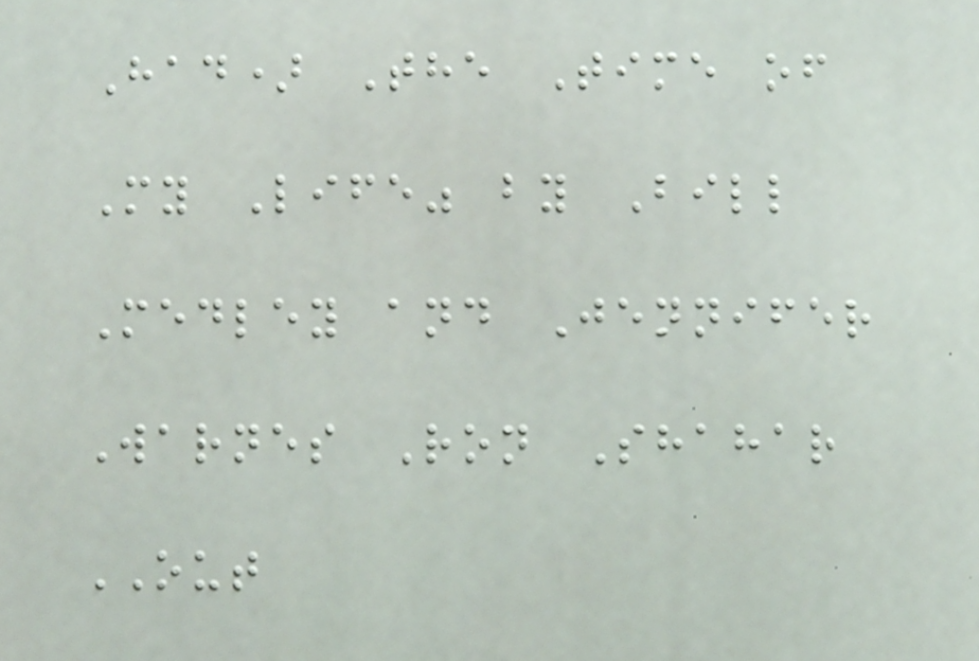Had) The Time of
My Life" by Bill
Medley and Jennifer
Warnes Ron Shahar
OUT
